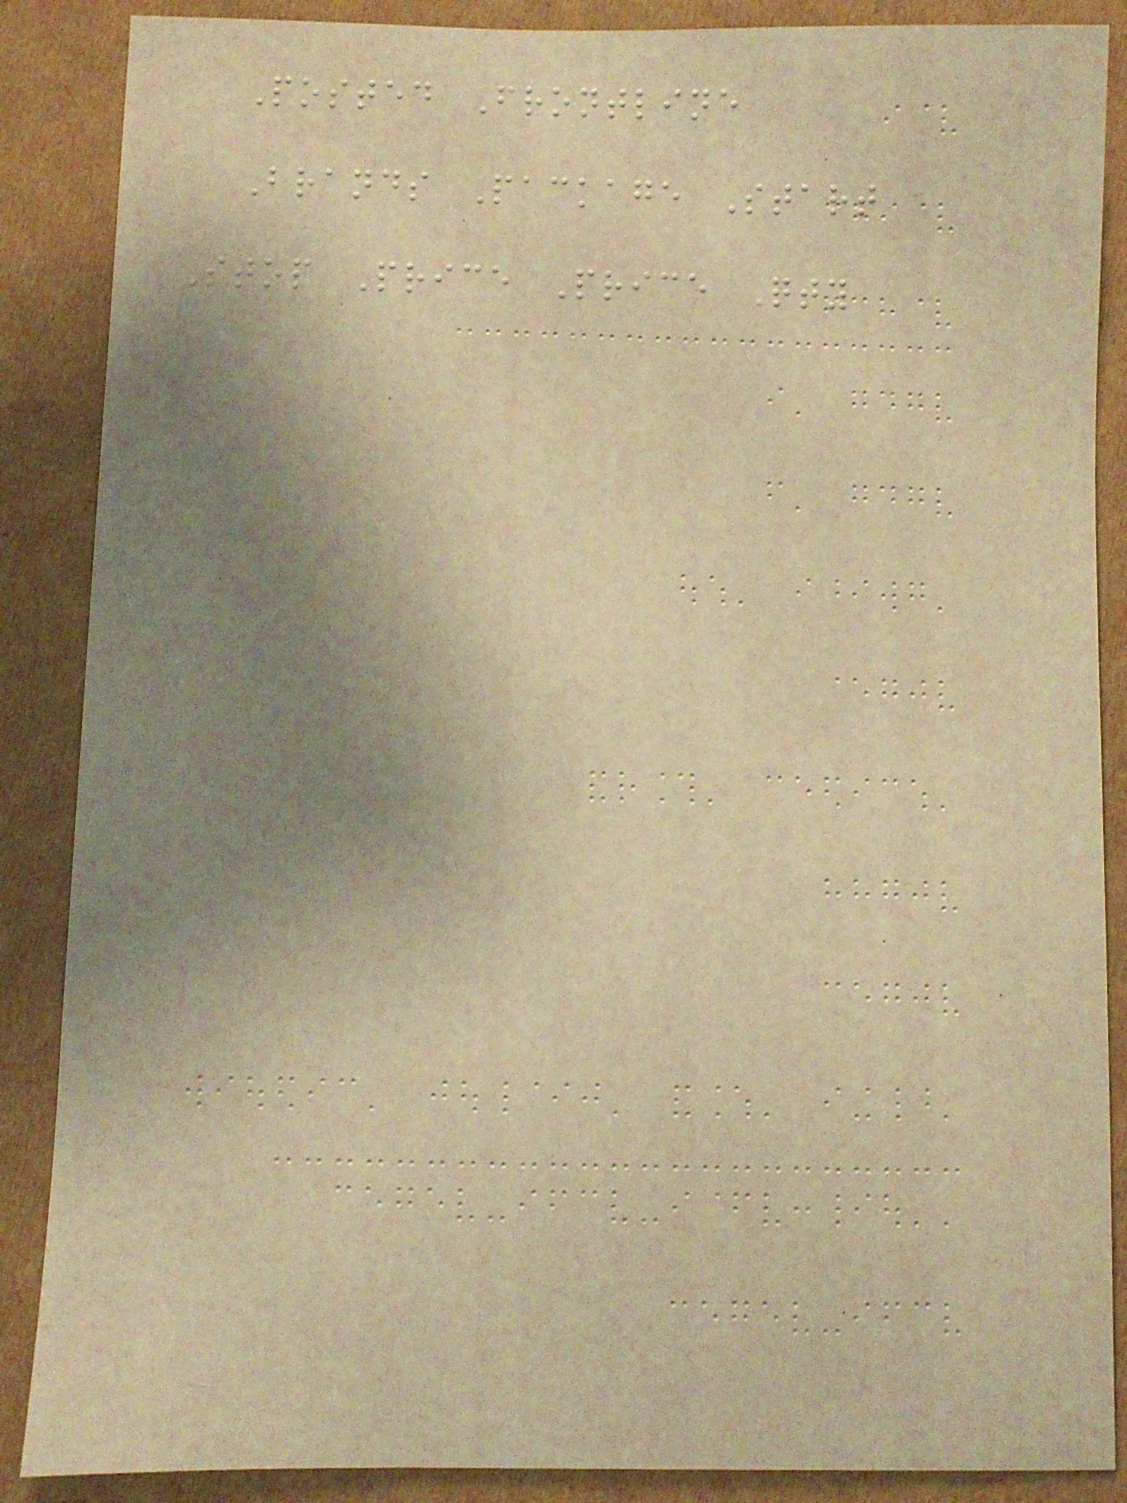Posted Frontline
Brands Package Start
Stop Price Price Qty
